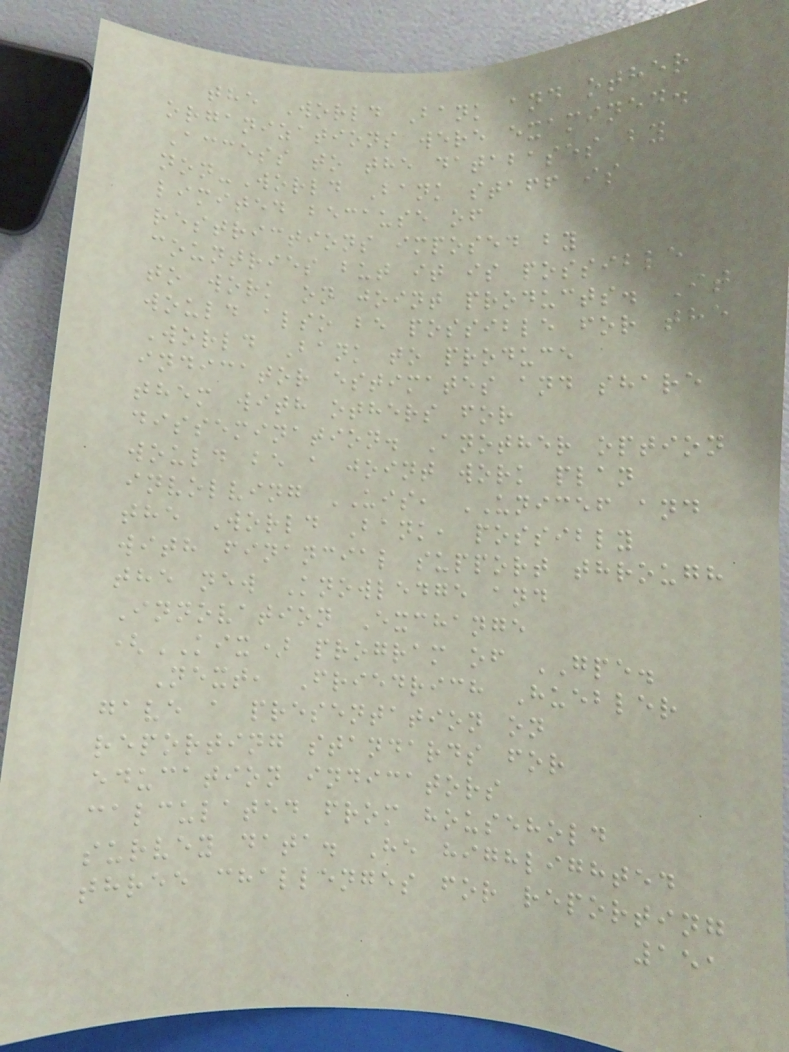the World Bank and other
organizations were examined.
Access to the databases by
non-World Bank staff is
limited because of
restrictions imposed by
countries but it is possible
to work on joint products. It
would also be possible for the
World Bank to produce
indicator estimates and share
them with others for
dissemination. Another option
would be a joint work plan
involving UIS, UNICEF and
the World Bank, possibly
with financial support through
the new Knowledge and
Innovation Exchange
(KIX) program of GPE.
Next, Friedrich Huebler
gave a presentation on
reporting standards for
education indicators
calculated from household
survey data. He highlighted
three challenges for reporting
151
